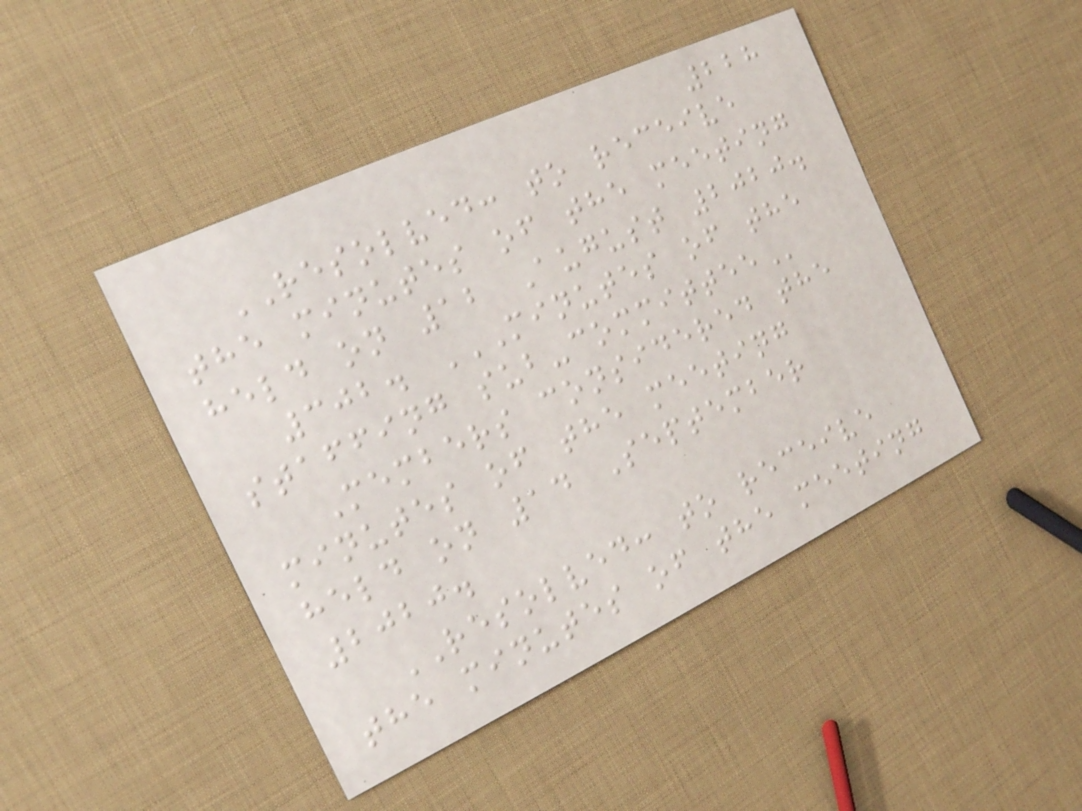228
RESOLVED: to receive
the minutes of the meeting
held on 12 August 2020.
302. MINUTES OF THE
STAFFING SUB-COMMITTEE
Members considered the
minutes of the meeting
held on 14 September
2020.
RESOLVED: to receive
the minutes of the meeting
